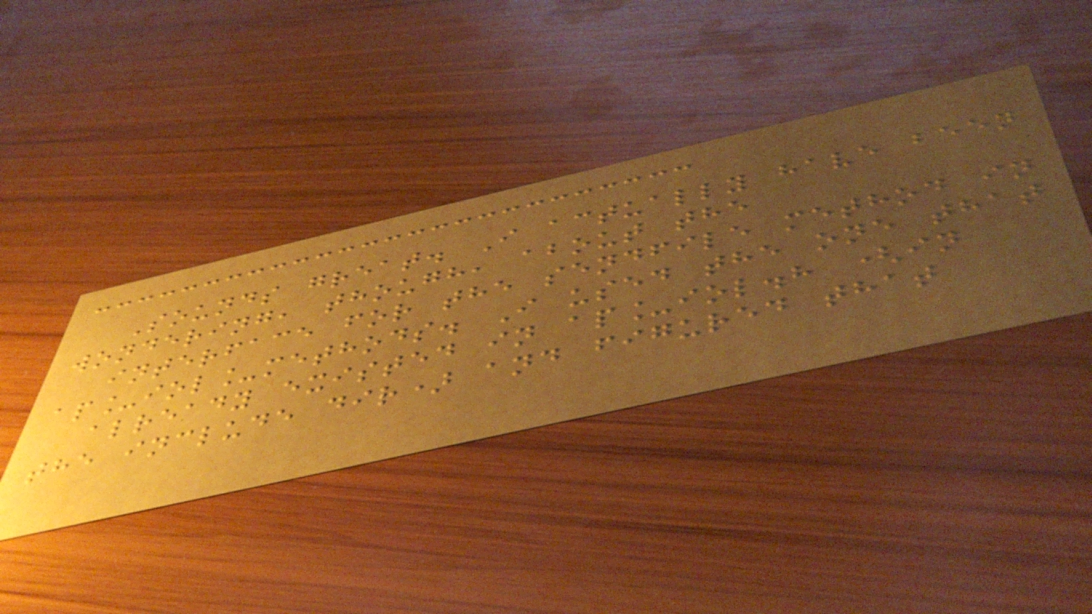Sounds great. I actually have been
wondering, though, about the
interface for the sendfile method in
ap_iol_methods. I used the one that
already existed in ap_iol.h (in
the include dir) and figured that
